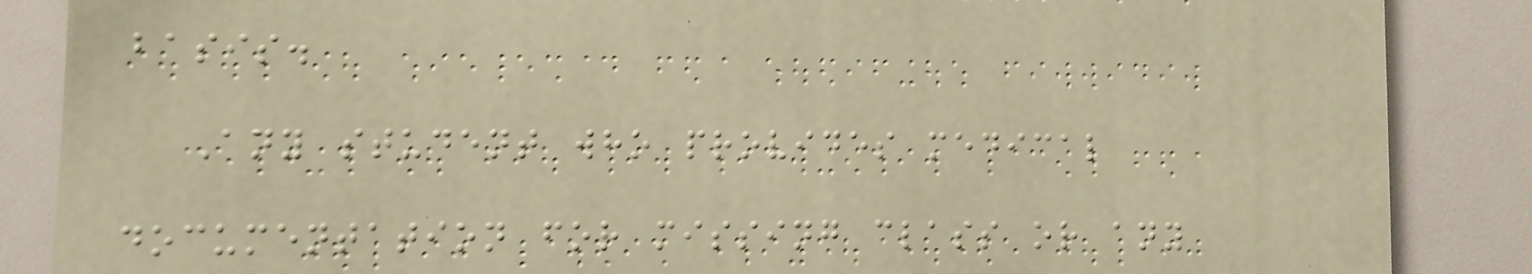basis.
Any student who provides medical
documentation for missing class or any
